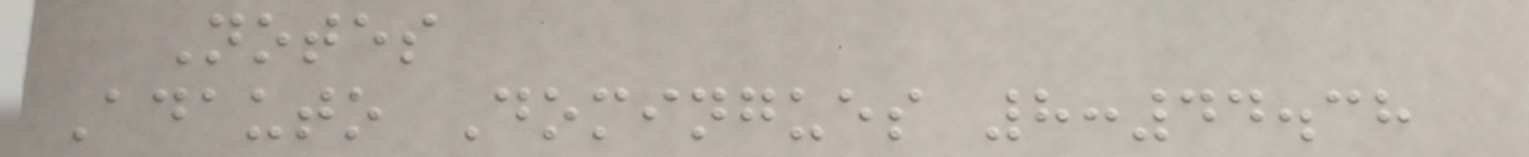Notes
Adauto Domingues 8:44.38
